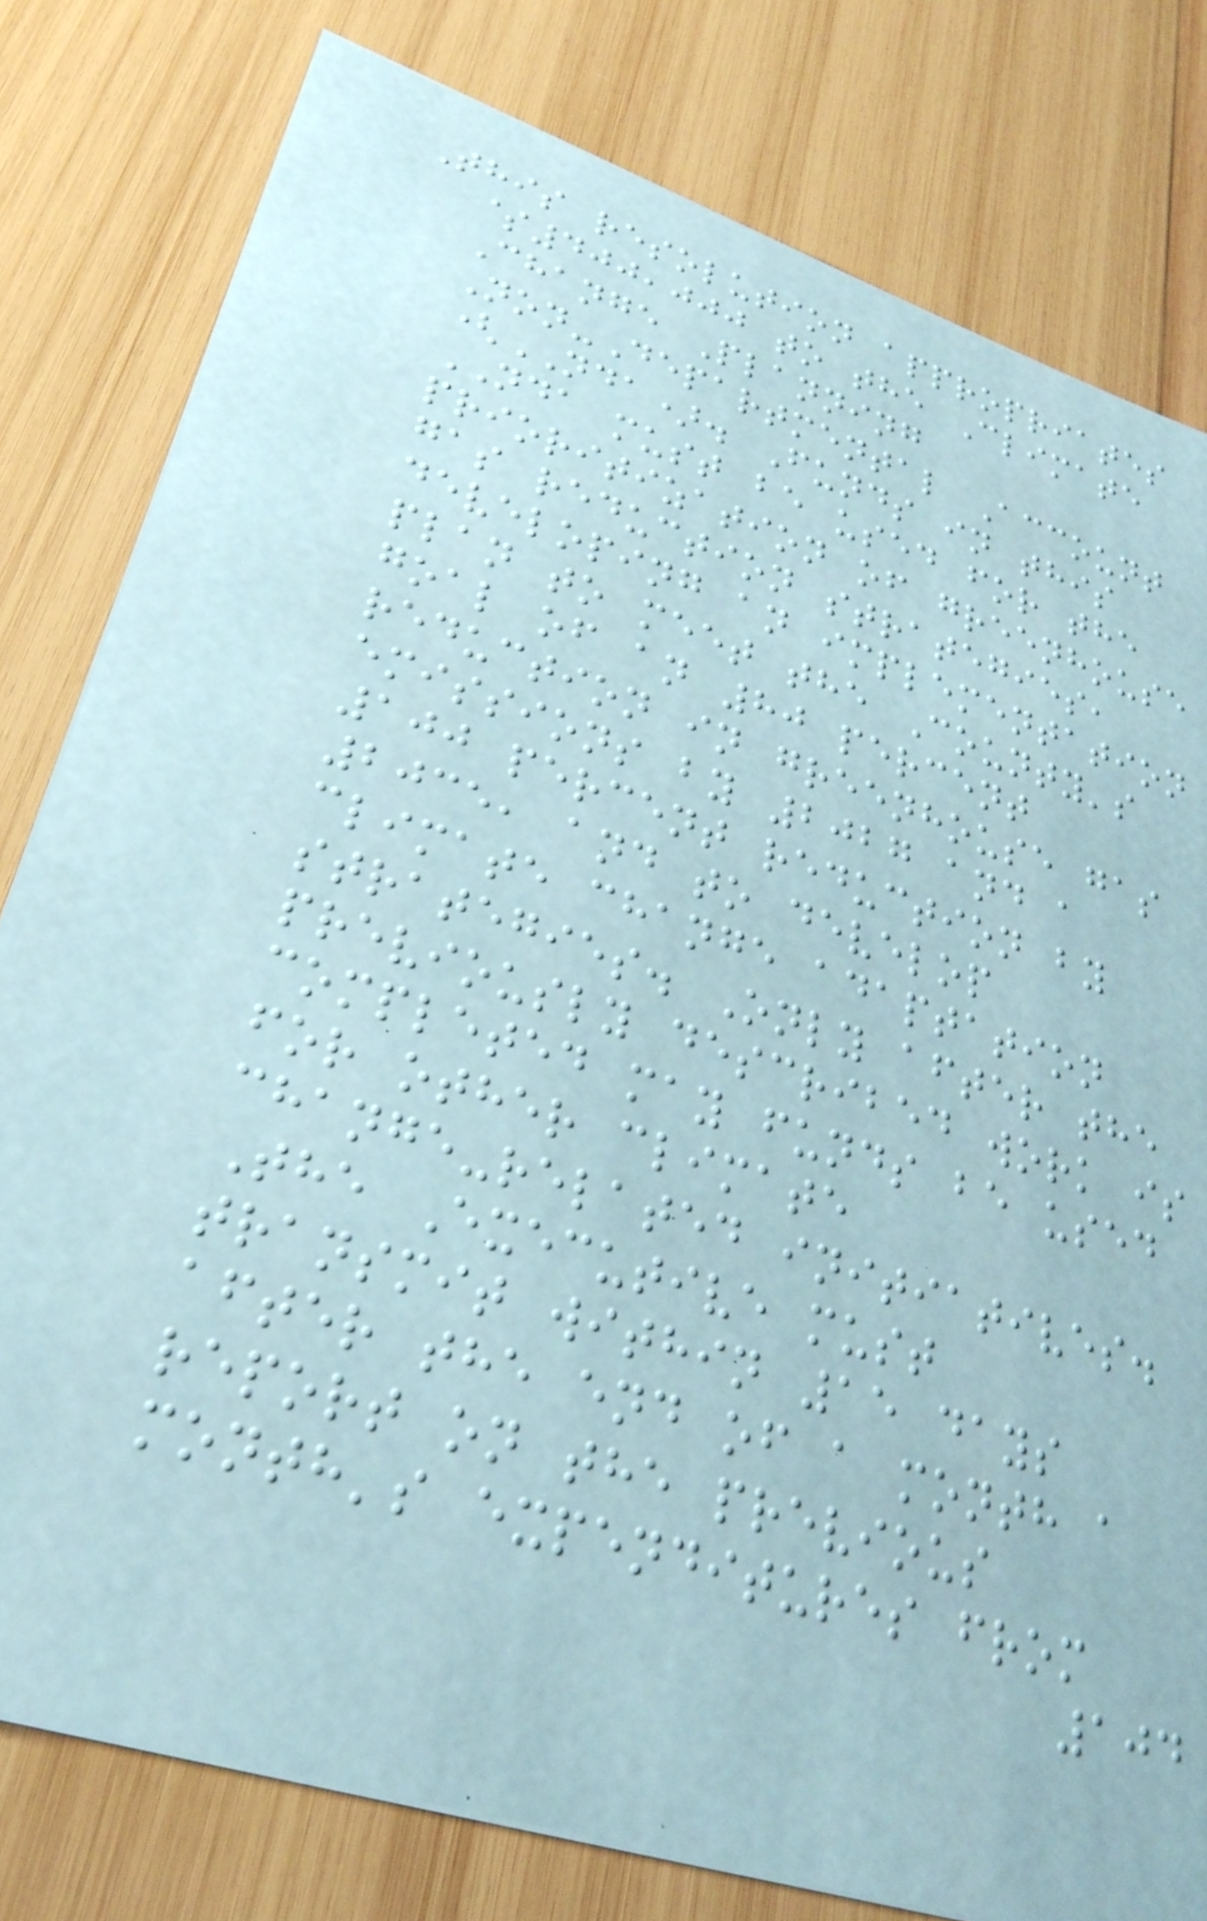This resolution appropriates
$400,000 to the Climate
Change Planning
Non-Departmental Account
(NDA). Funds in this
NDA must be used for the
prioritization of greenhouse
gas reduction strategies,
developing an implementation
plan to meet the County's
goal of an 80 percent
reduction in greenhouse gas
emissions by 2027 and a
100 percent reduction by
2035, and to develop
climate change adaptation
strategies. Only after the
previously described work is
completed may funds be used
for other climate
change-related initiatives.
The Executive must
transmit within 15 days
after the end of a month a
report on the previous
month's expenditures from
104
